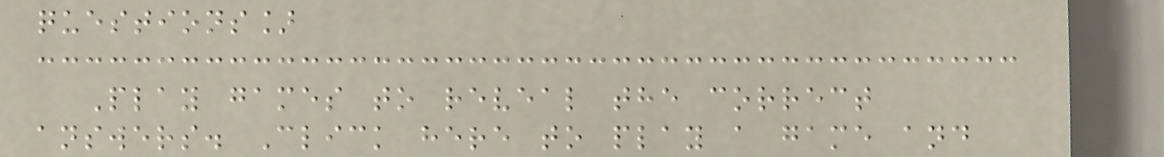questions]
Play games to reveal the correct
answers. Click here to play a game and
